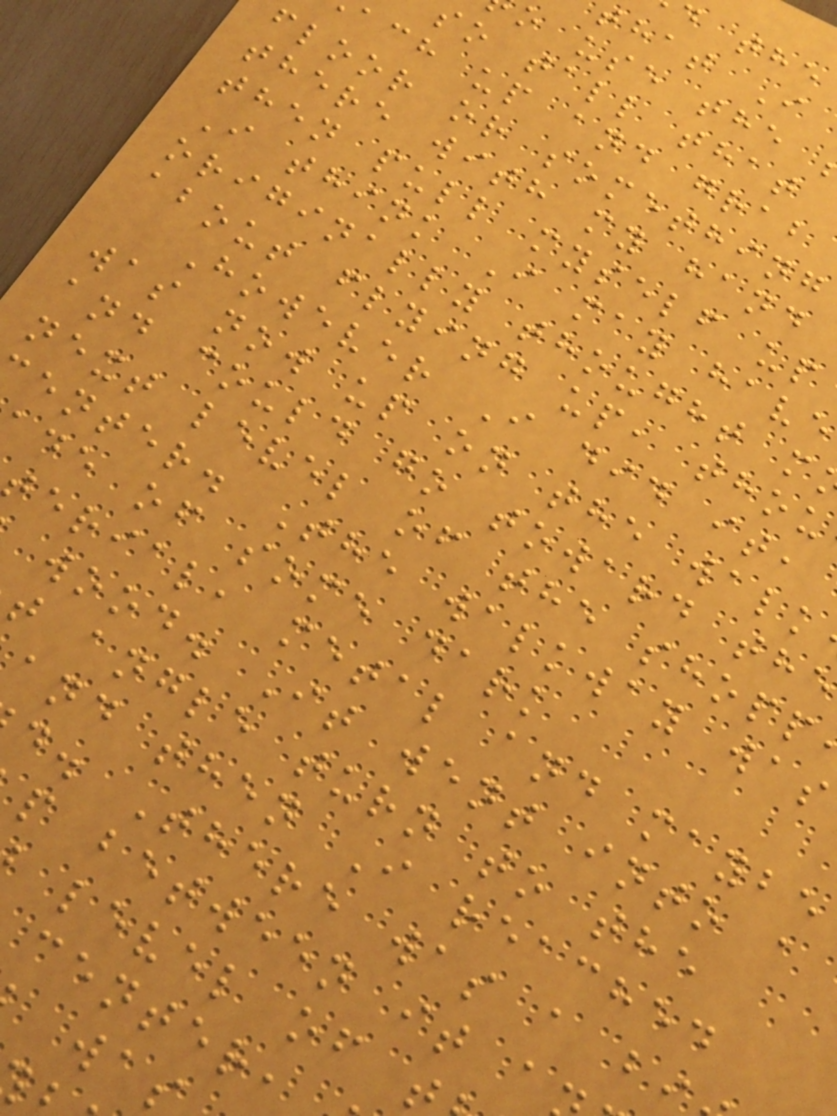d the
that I
o use the
so tall that
ach up and grab
floor or something
there with my hand
then pull myself up
I think I may have
originally thought m
about flying up, thou
However I did it,
was now up on the walk
and could go toward the
next level of the shopp
enter. The walkway was
de of some dark
erial, metal and maybe
wood. It went into a
t angle turn to the
and then I reached
d. There was a b
p between it a
level of
center,
